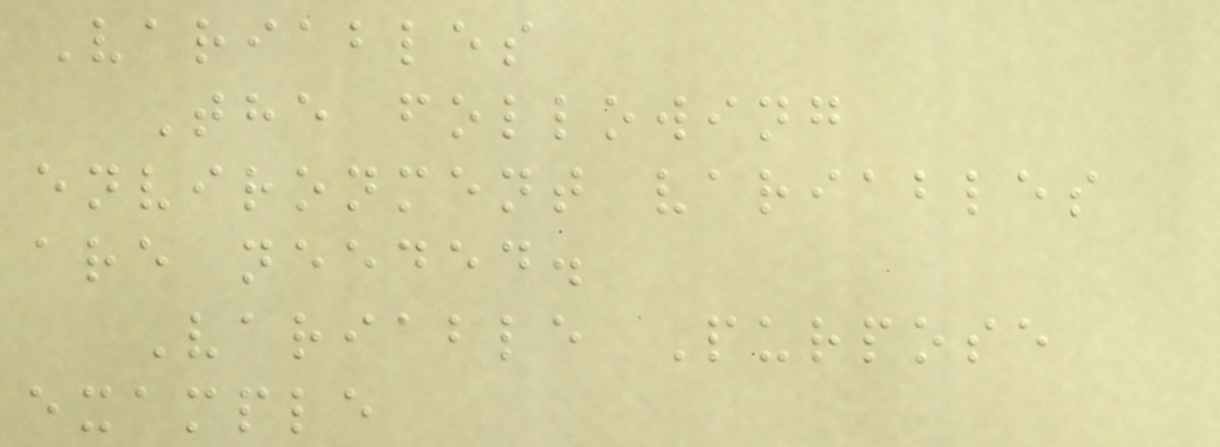Variables
The following
environment variables
are needed.
Variable Purpose
example
